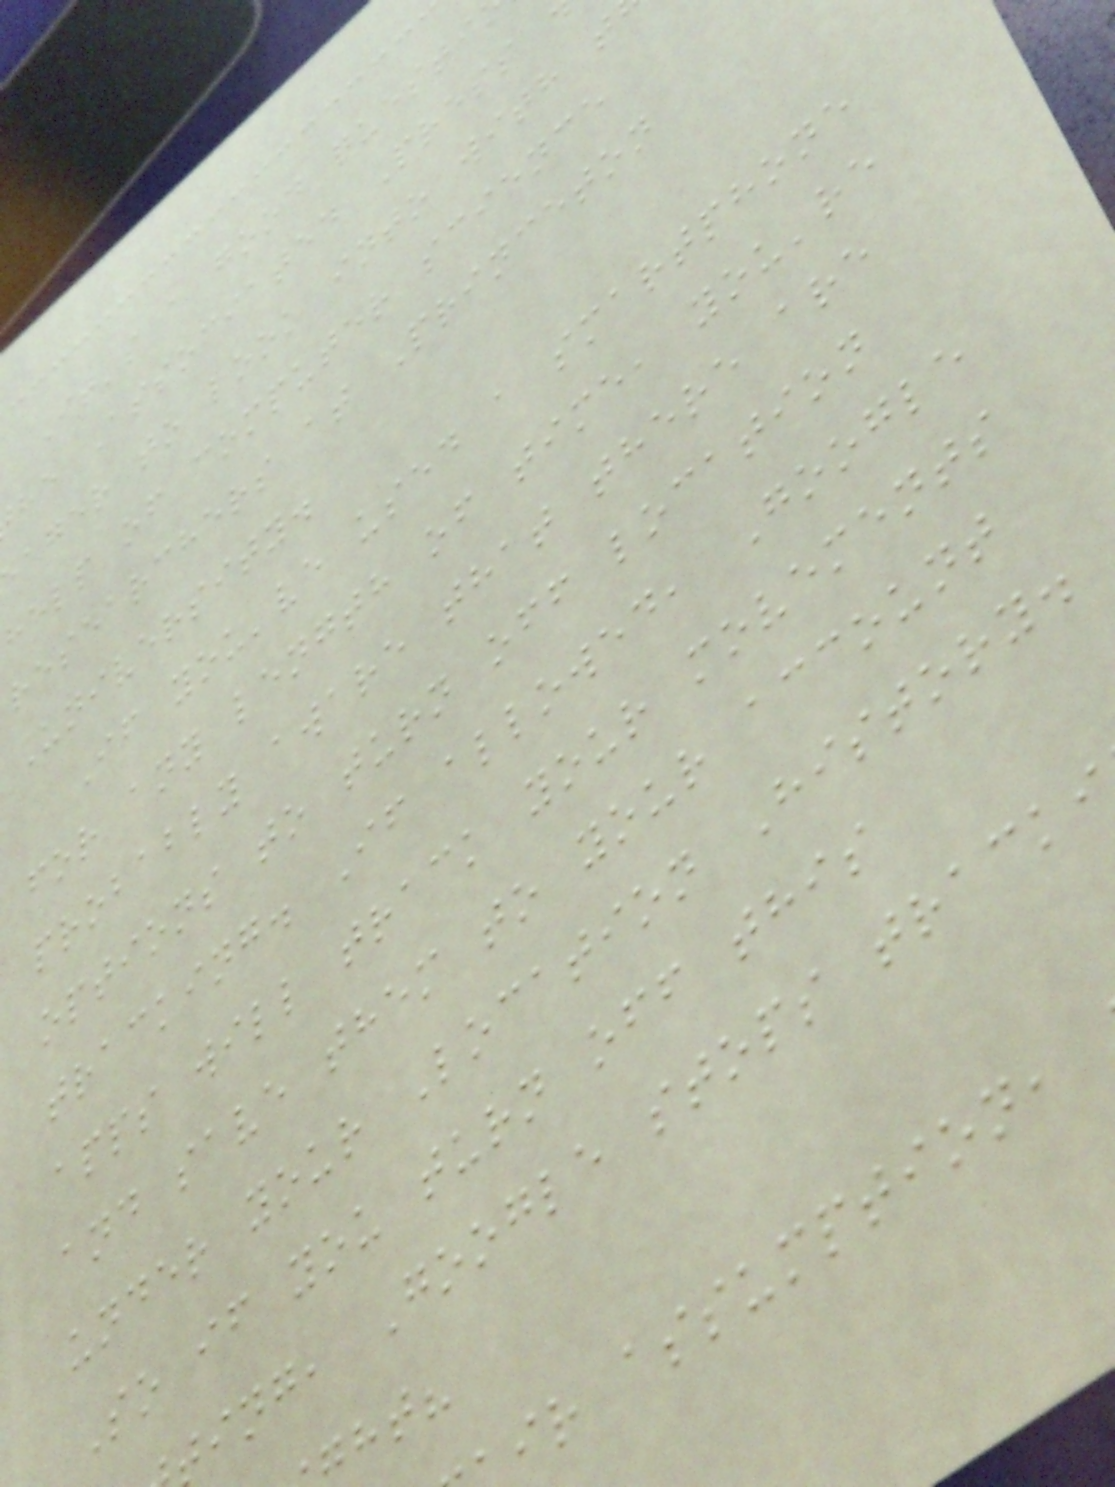It's a good questi
he Associated Press
ager to look into with t
help of computer science
researchers at Princeton
University.
If you've used a smartphone
for any length of time, you're
probably aware that there are
options to turn off location
tracking. If allowed, Google
apps will track your movements
and save them to your account
under your Location History.
So if you turn off this
ing, Google stops tracki
ir assumption,
